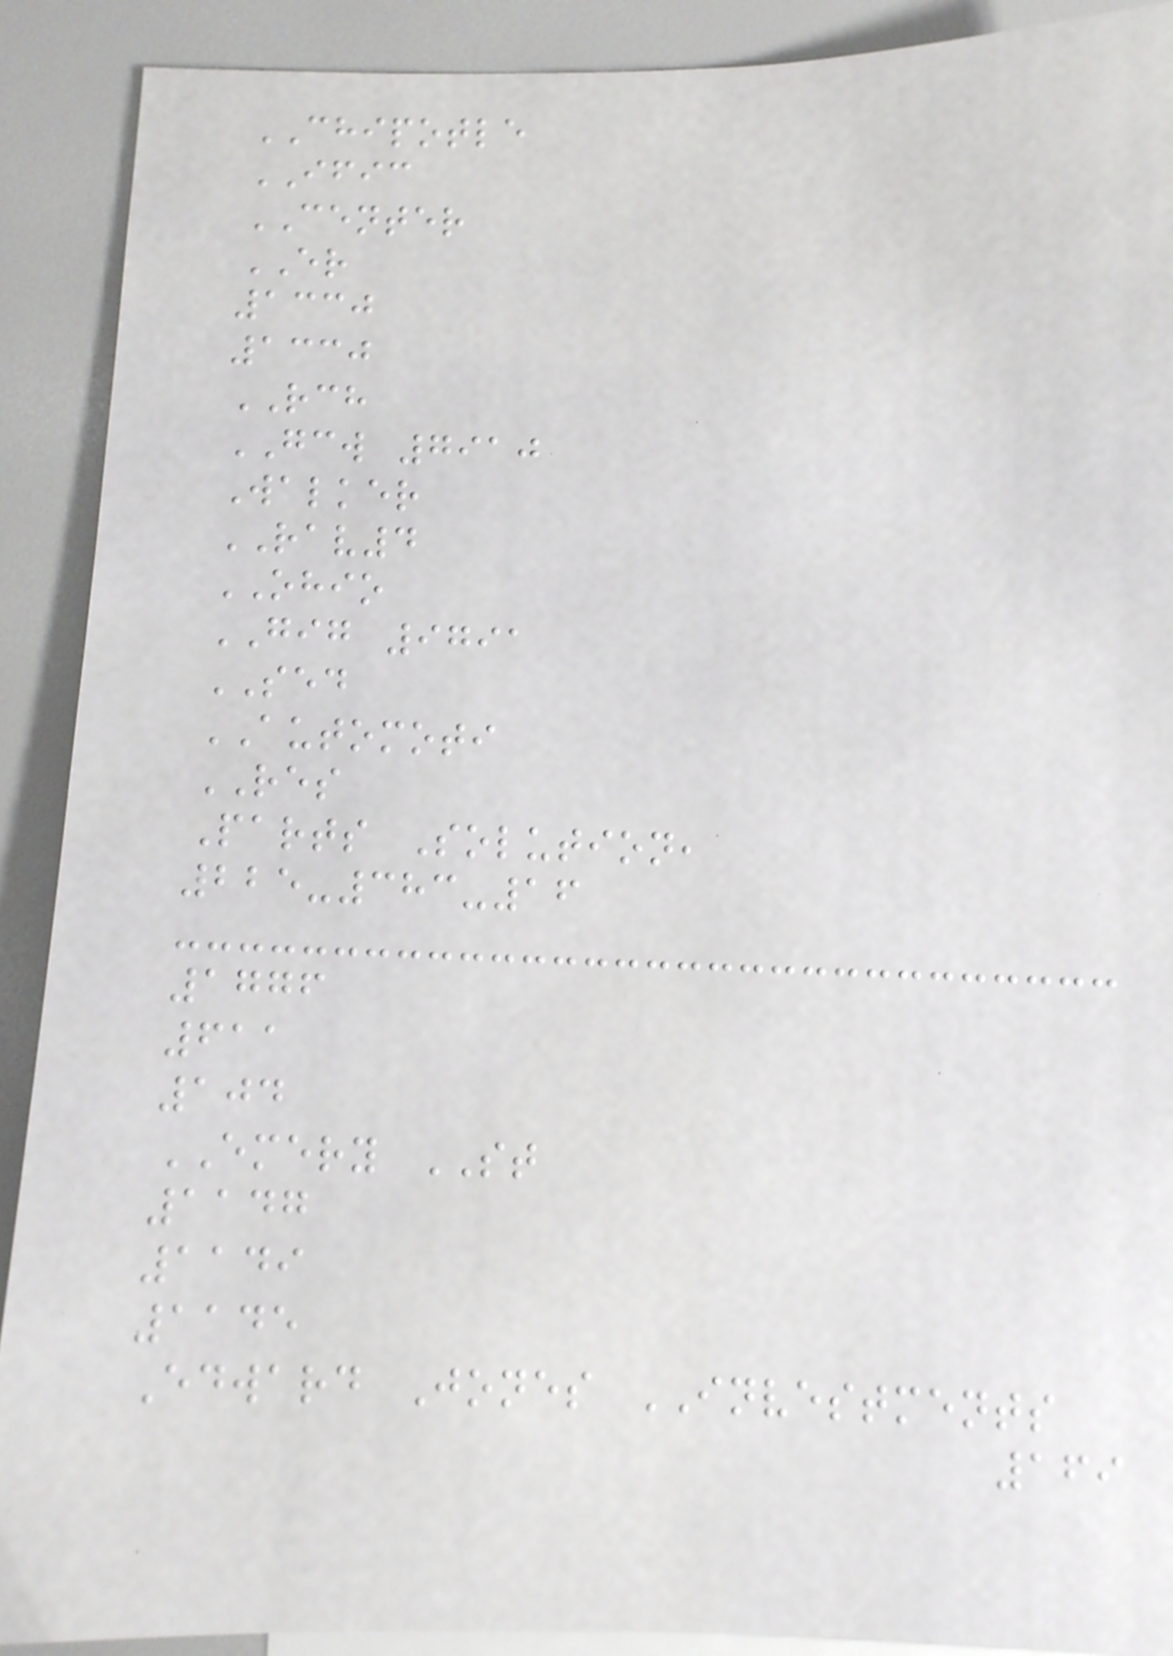CHIPOTLE
IFIC
CENTER
ER
1330
1330
RCH
GCW 7910
Walker
RAV4
OHIO
GIG 9791
SED
AUTOMOTI
RES
Parts Solution,
225-383-16
1776
611
104
EMERY ST
1147
1149
1145
Edward Jones INVESTMENTS
169
